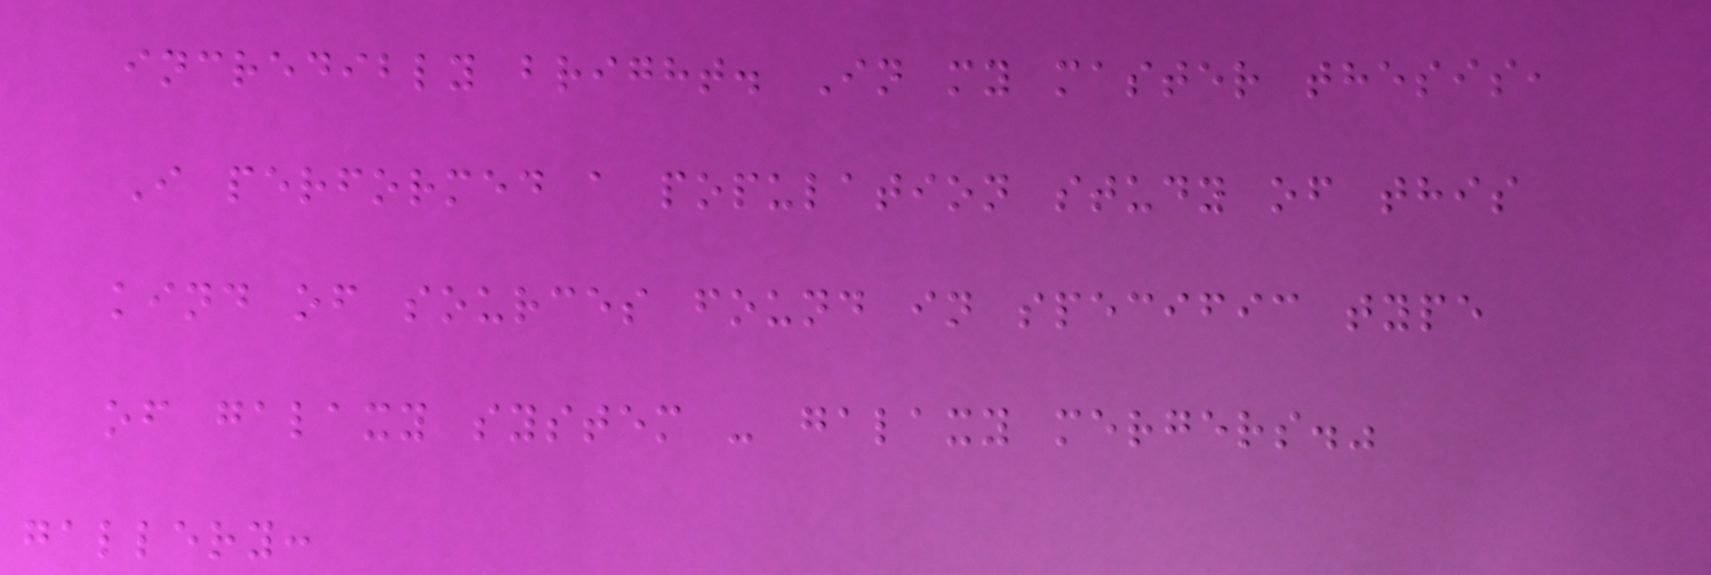incredibly bright. In my master thesis,
I performed a population study of this
kind of sources found in specific type
of galaxy system - galaxy mergers."
gallery:
